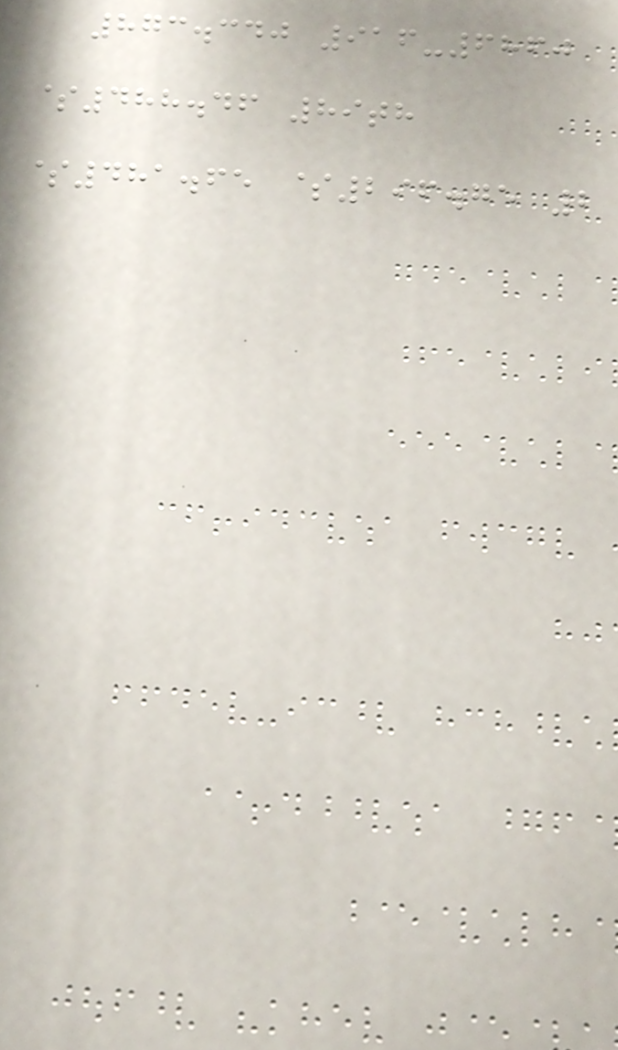873.340 916-6860
$488.46 89th
$481.65 $296.75 2
